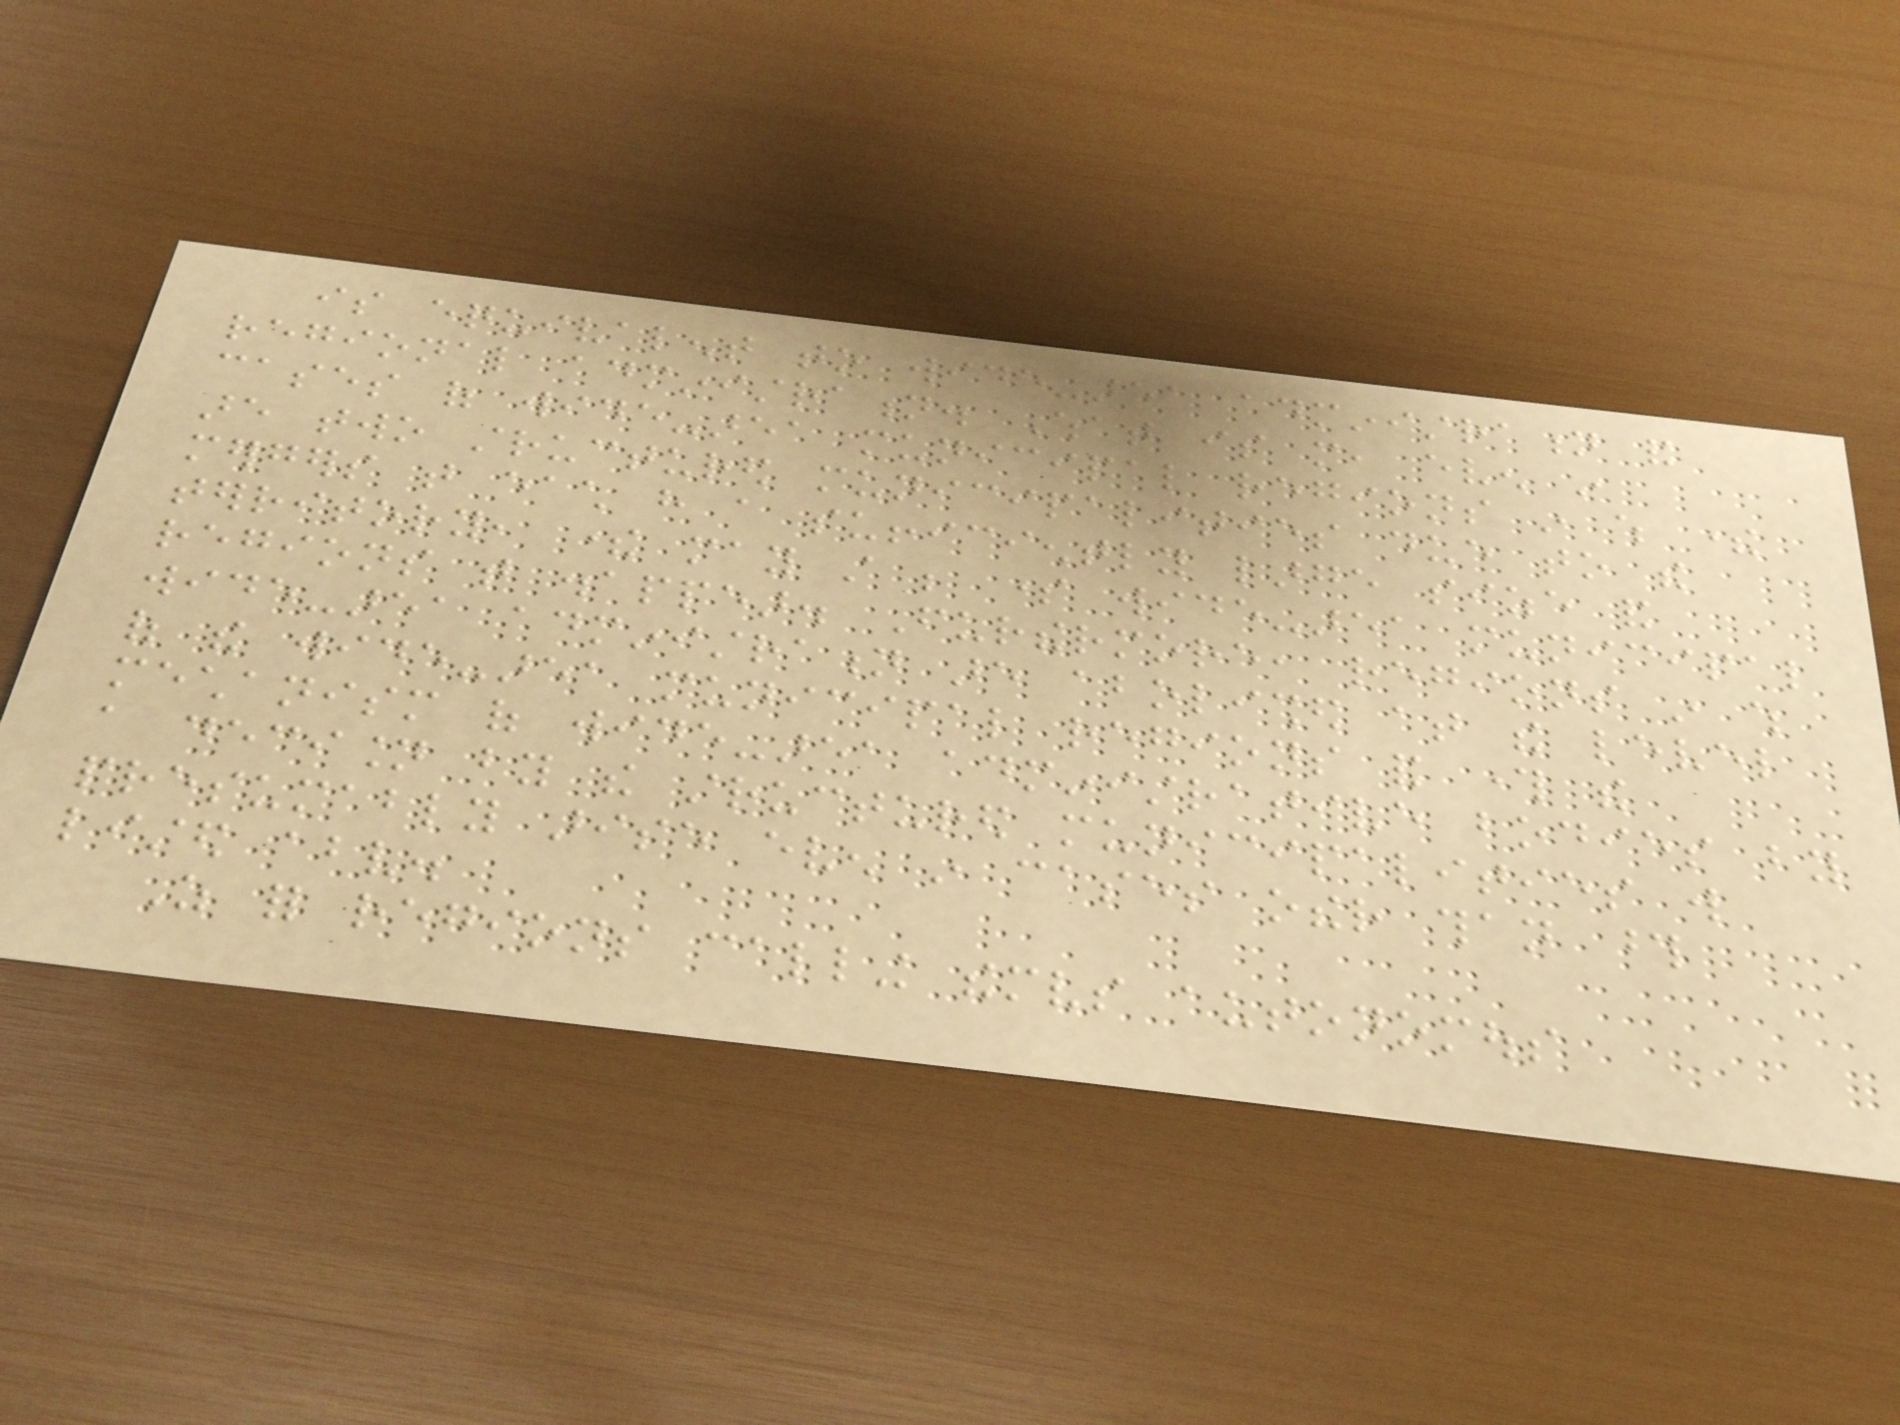is equivalent to wide-area administration and
regional administration. What is more, even in
cases of wide-area municipal regions in which there
are two structured municipalities due to the
mergers that each have a sufficiently large size and
territory, there may still be some wide-area municipal
regions that disappear. Furthermore, regions in which
wide-area administration are abolished at the level
of the wide-area municipal regions and through the
mechanism of wide-area administrative bodies by
a decision by the structured municipalities will
presumably arise even in cases other than those
listed above.
As for regions calling themselves autonomous
